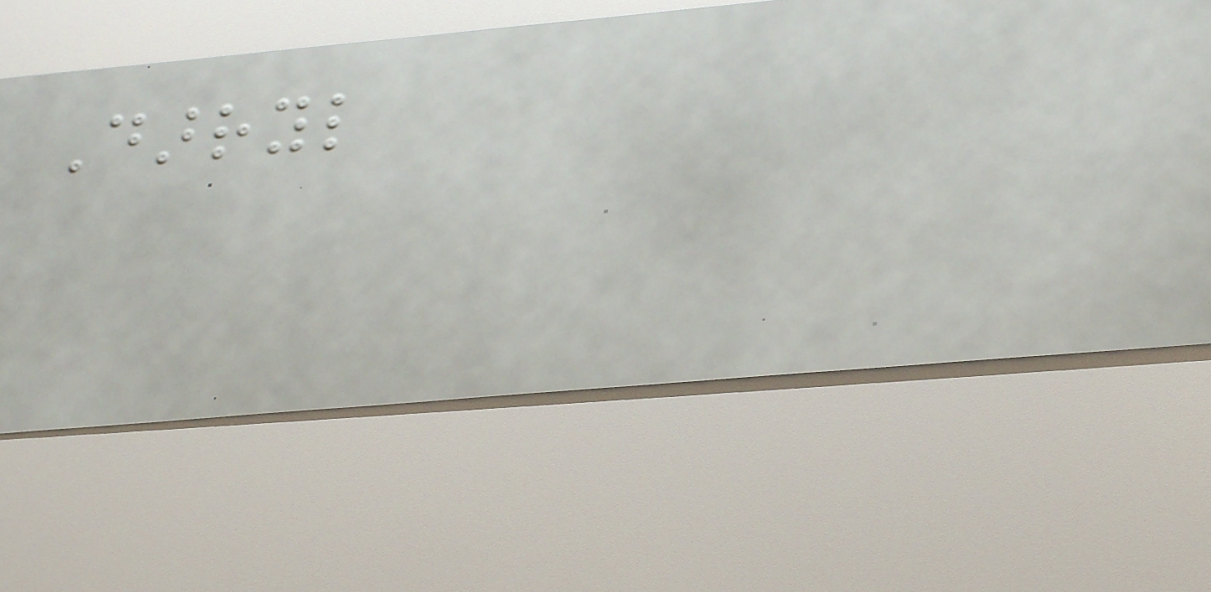Darryl
